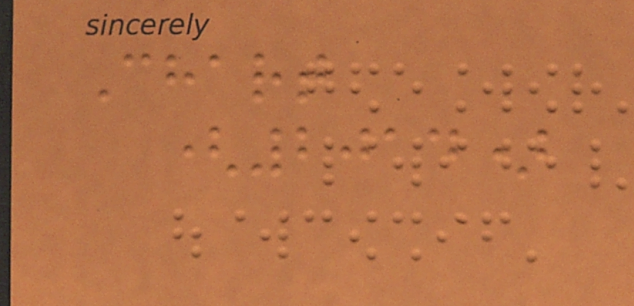Chart
(2014)
